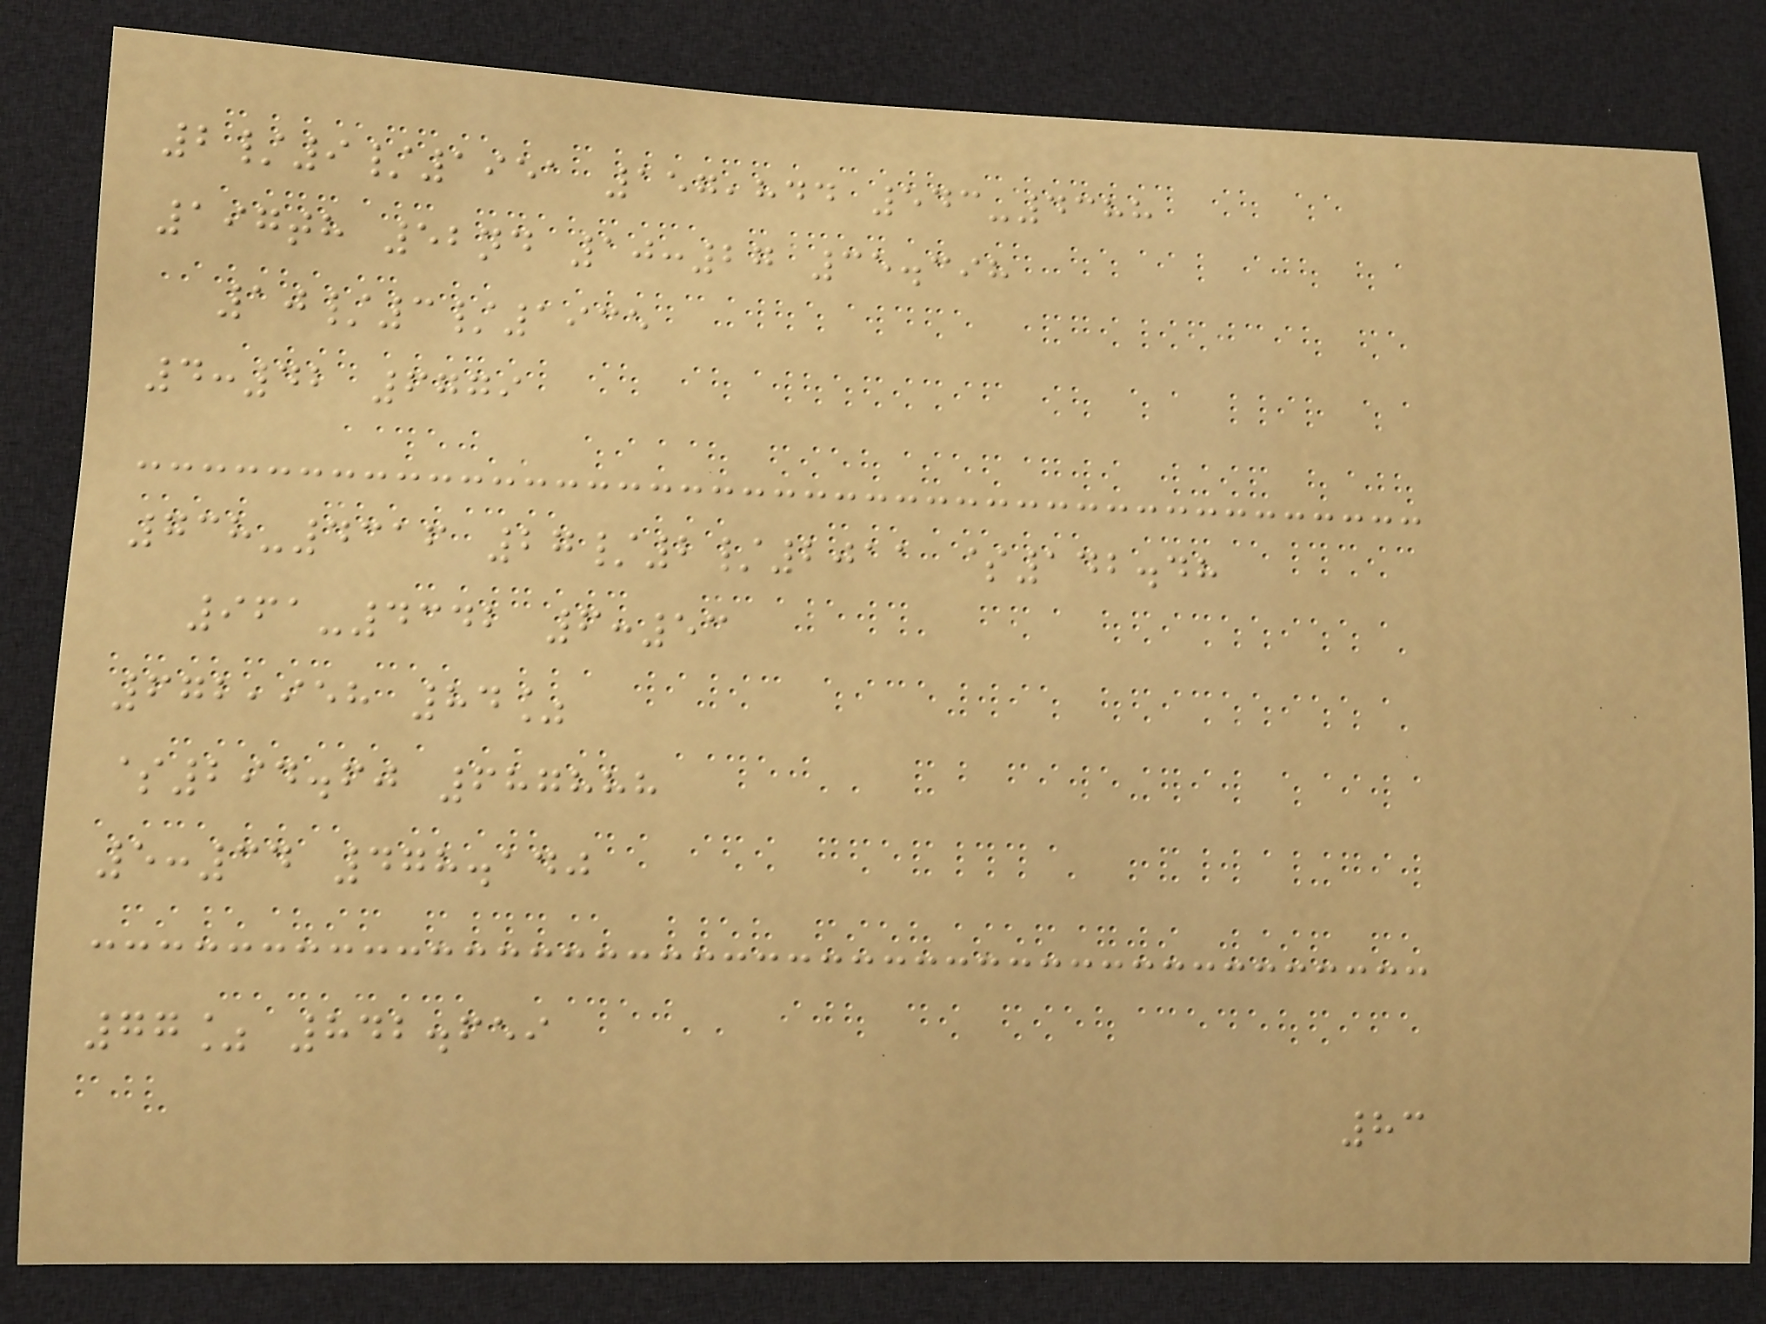2/9/1951 157,844 543-4388
197th 52nd 10:27 35.398
10/3/1935
4:42 6779
738-4316 27/2/2011 $142.48
961-4342 6:53
672,958 84%
$294.60 687888
5:34 478.140
77% 842.659
83
